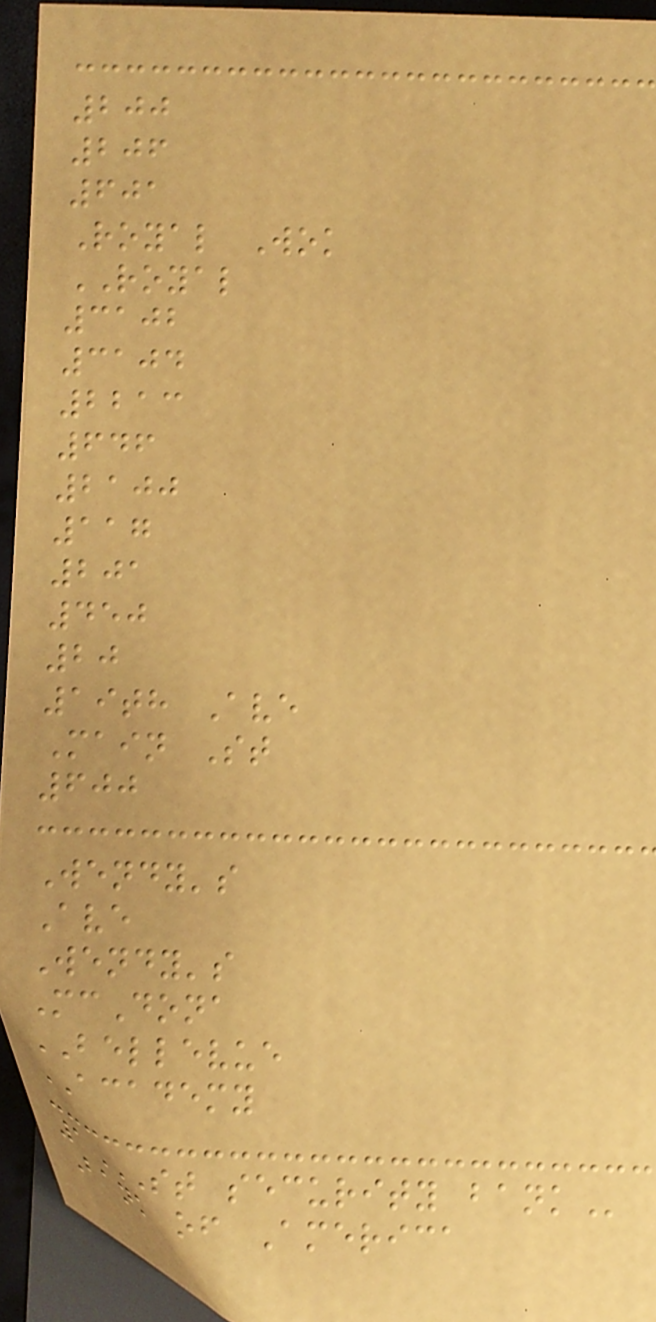200
206
601
Royal Wok
ROYAL
3102
3104
2213
646
2100
117
201
450
20
19th Ave
Main St
600
Wendy's
Ave
Wendy's
McDona
BELLEVUE
ACADEMY
1ST SECURITY BANK
Bank of America
